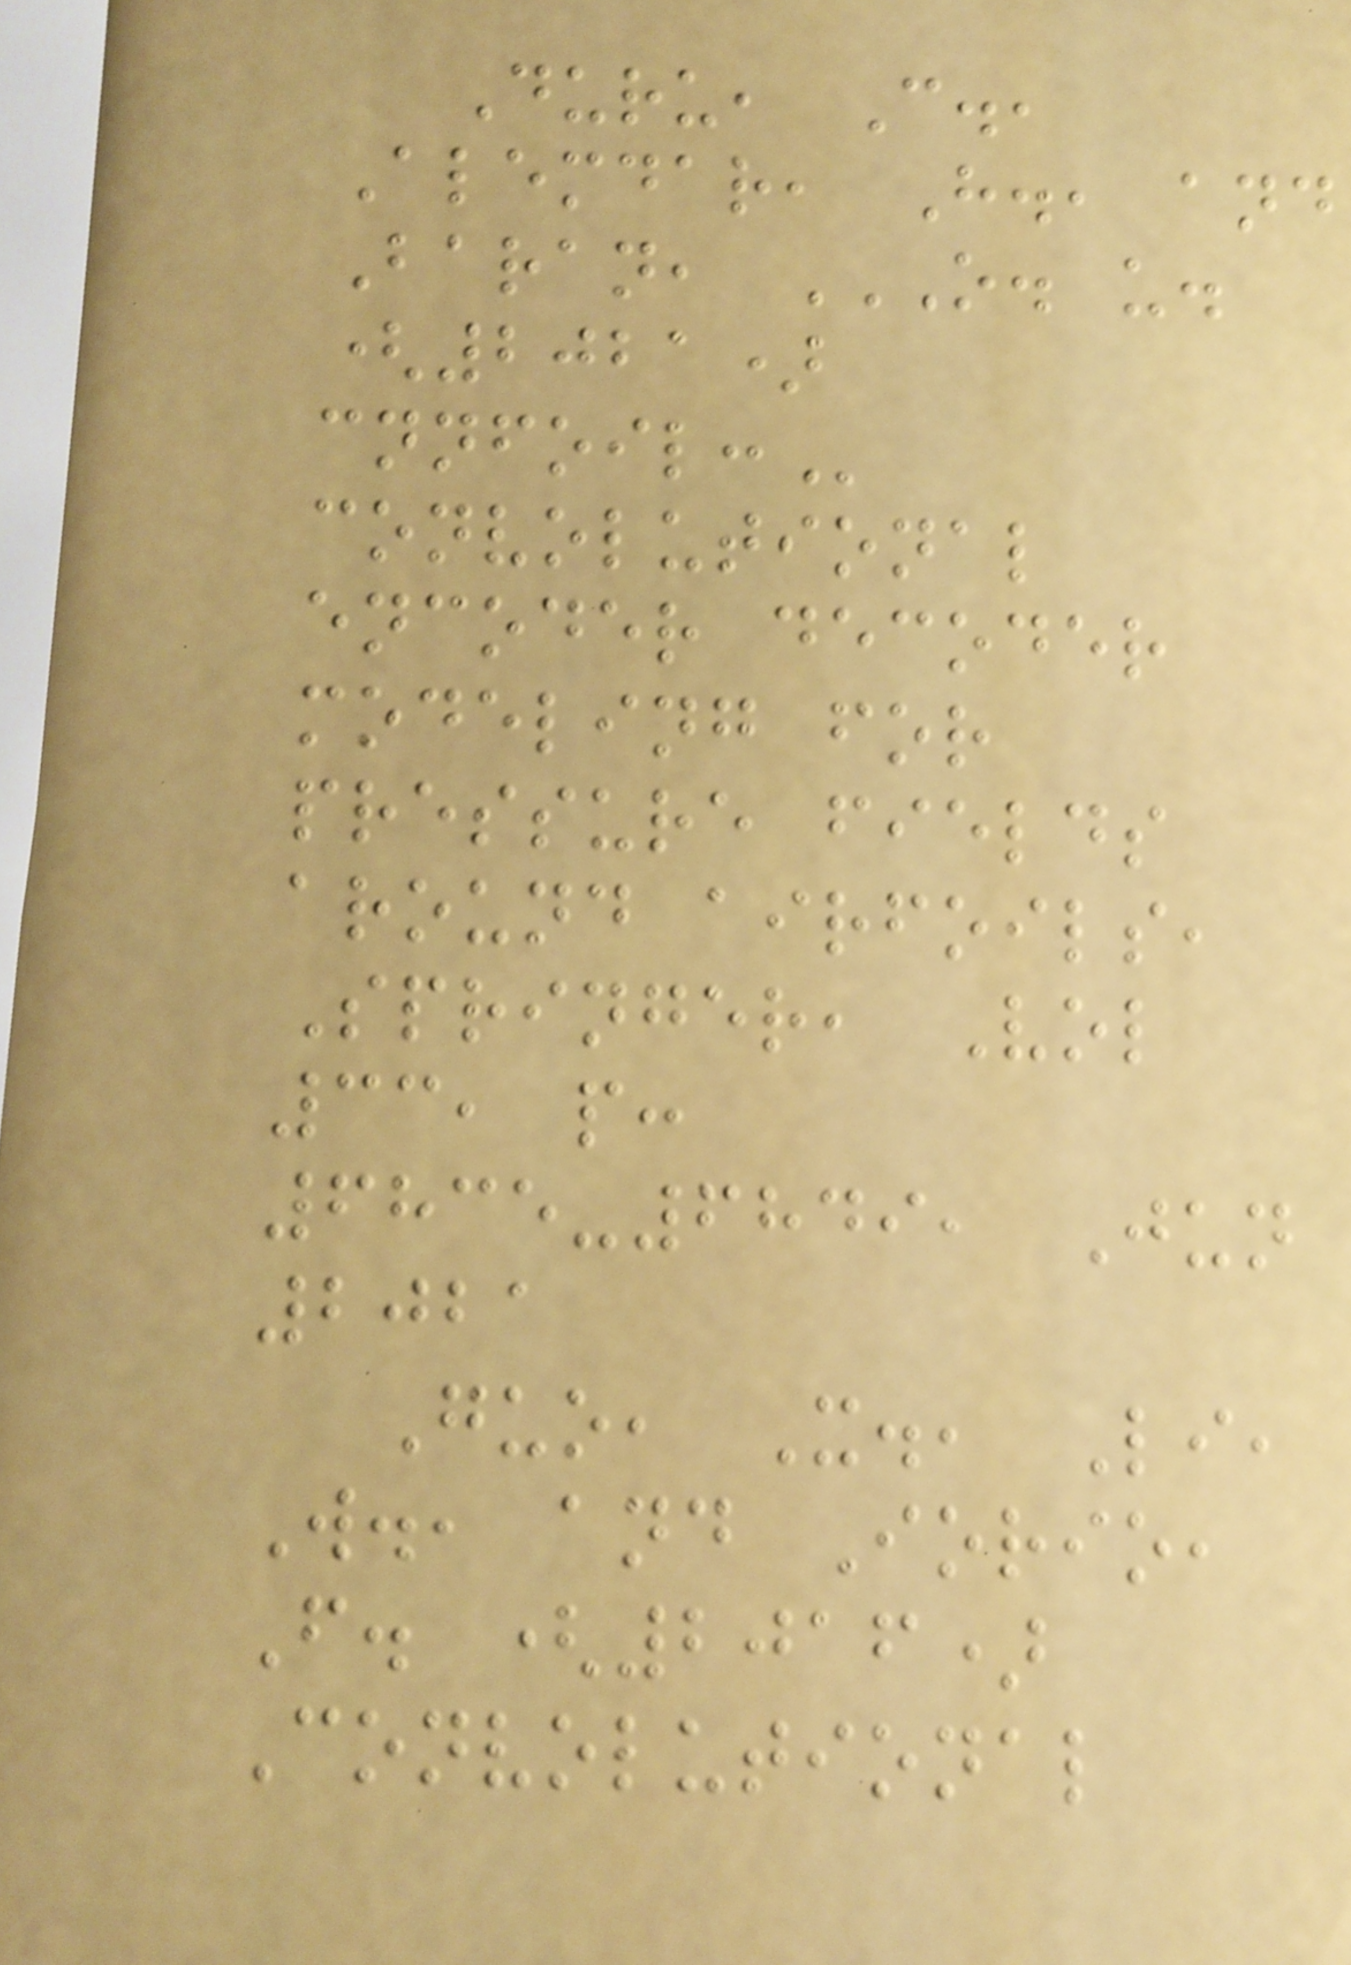Duru, C.,
Alemdar, H., and
Baran, O. U.
(2021)
CNNFOIL:
convolutional
encoder decoder
modeling for
pressure fields
around airfoils,
Springer, Vol
33, p:
6835-6849, Jun
2021
Guo, X., Li,
W., and Iorio,
F. (2016)
Convolutional
